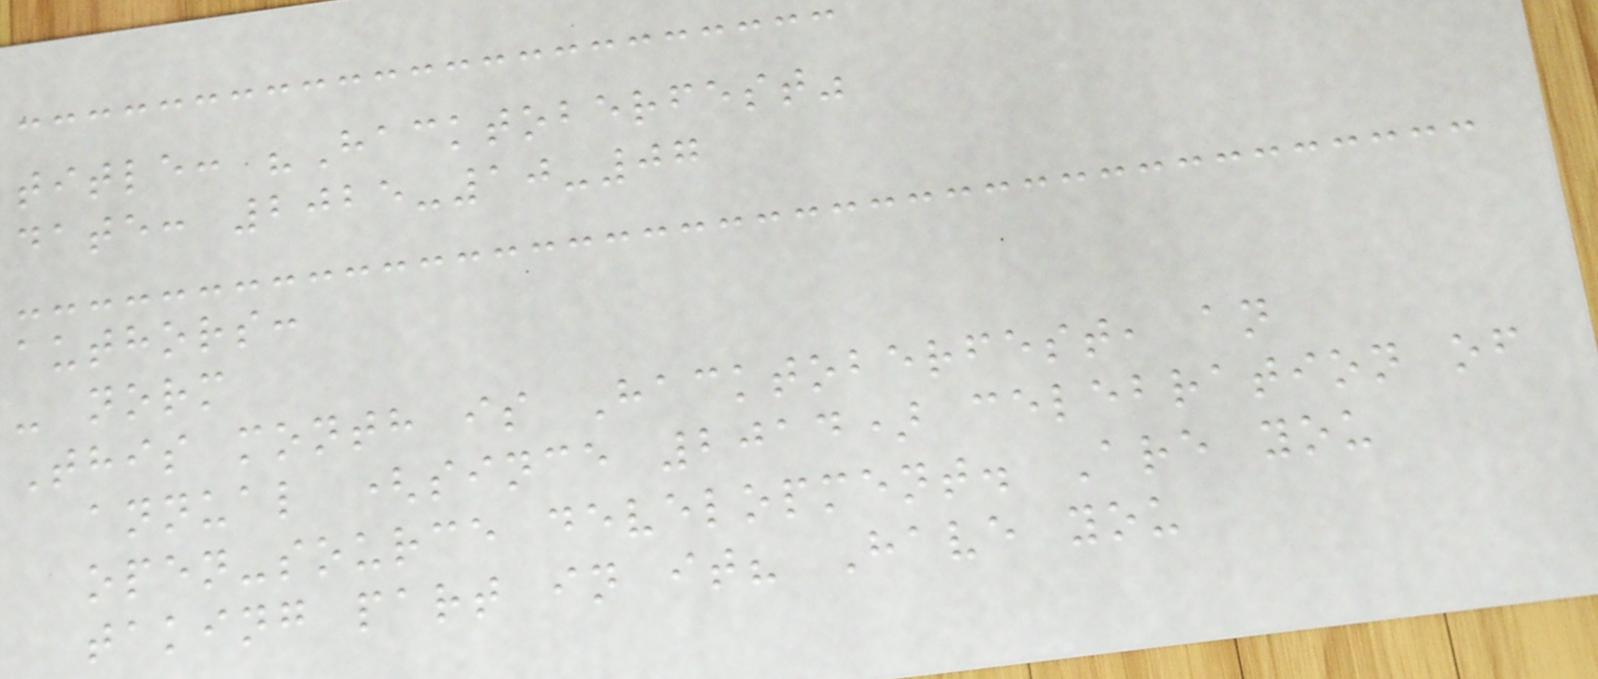title: "Hacktoberfest"
date: 2025-10-07
authors:
- norm
This month is Hacktoberfest, an
annual (since 2014) celebration of
open-source development. Are you
taking part in it? Have you
